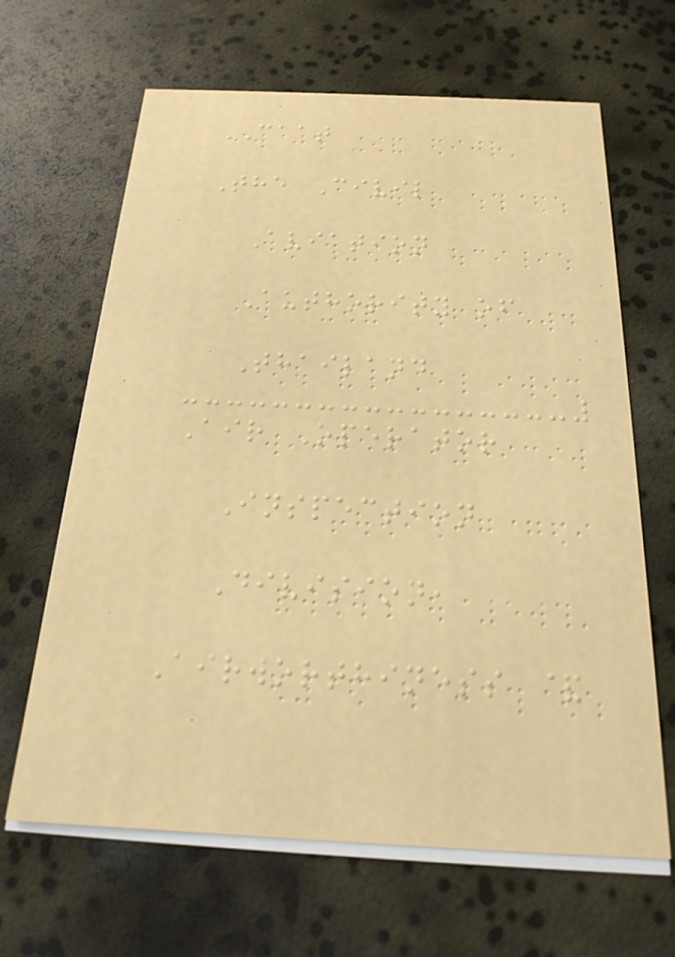CAAT
The Civil
Aviation
Authority of
Thailand
Air Operator
Inspection
Division,
Airworthiness &
